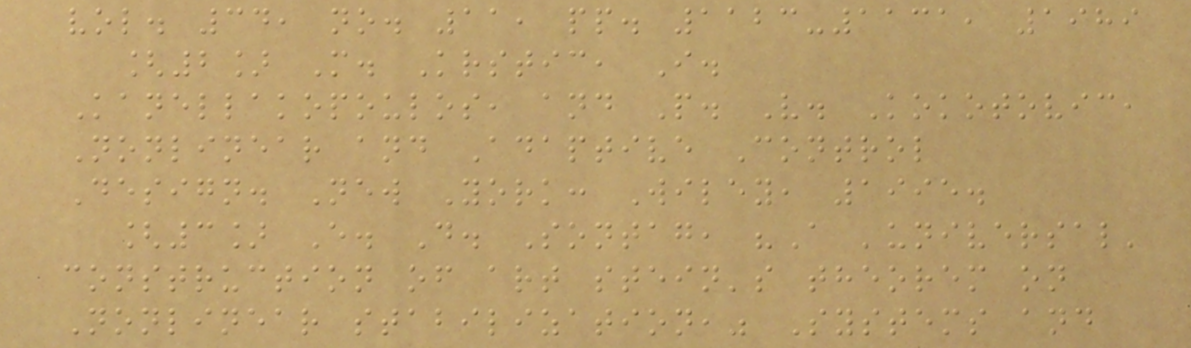vol. 34, no. 11, pp. 1123-1131, 1989
[2] M. Krstic, I.
Kanellakopoulos, and P. V. Kokotovic,
Nonlinear and Adaptive Control
Design. New York: Wiley, 1995.
[3] E. D. Sontag, "A 'universal'
construction of art stein's theorem on
Nonlinear stabilization," Systems and
